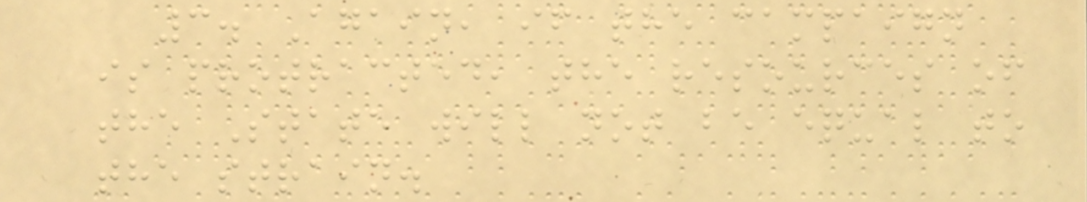3. Again, if the campaign
is protracted, the resources of
the State will not be equal to
the strain.
